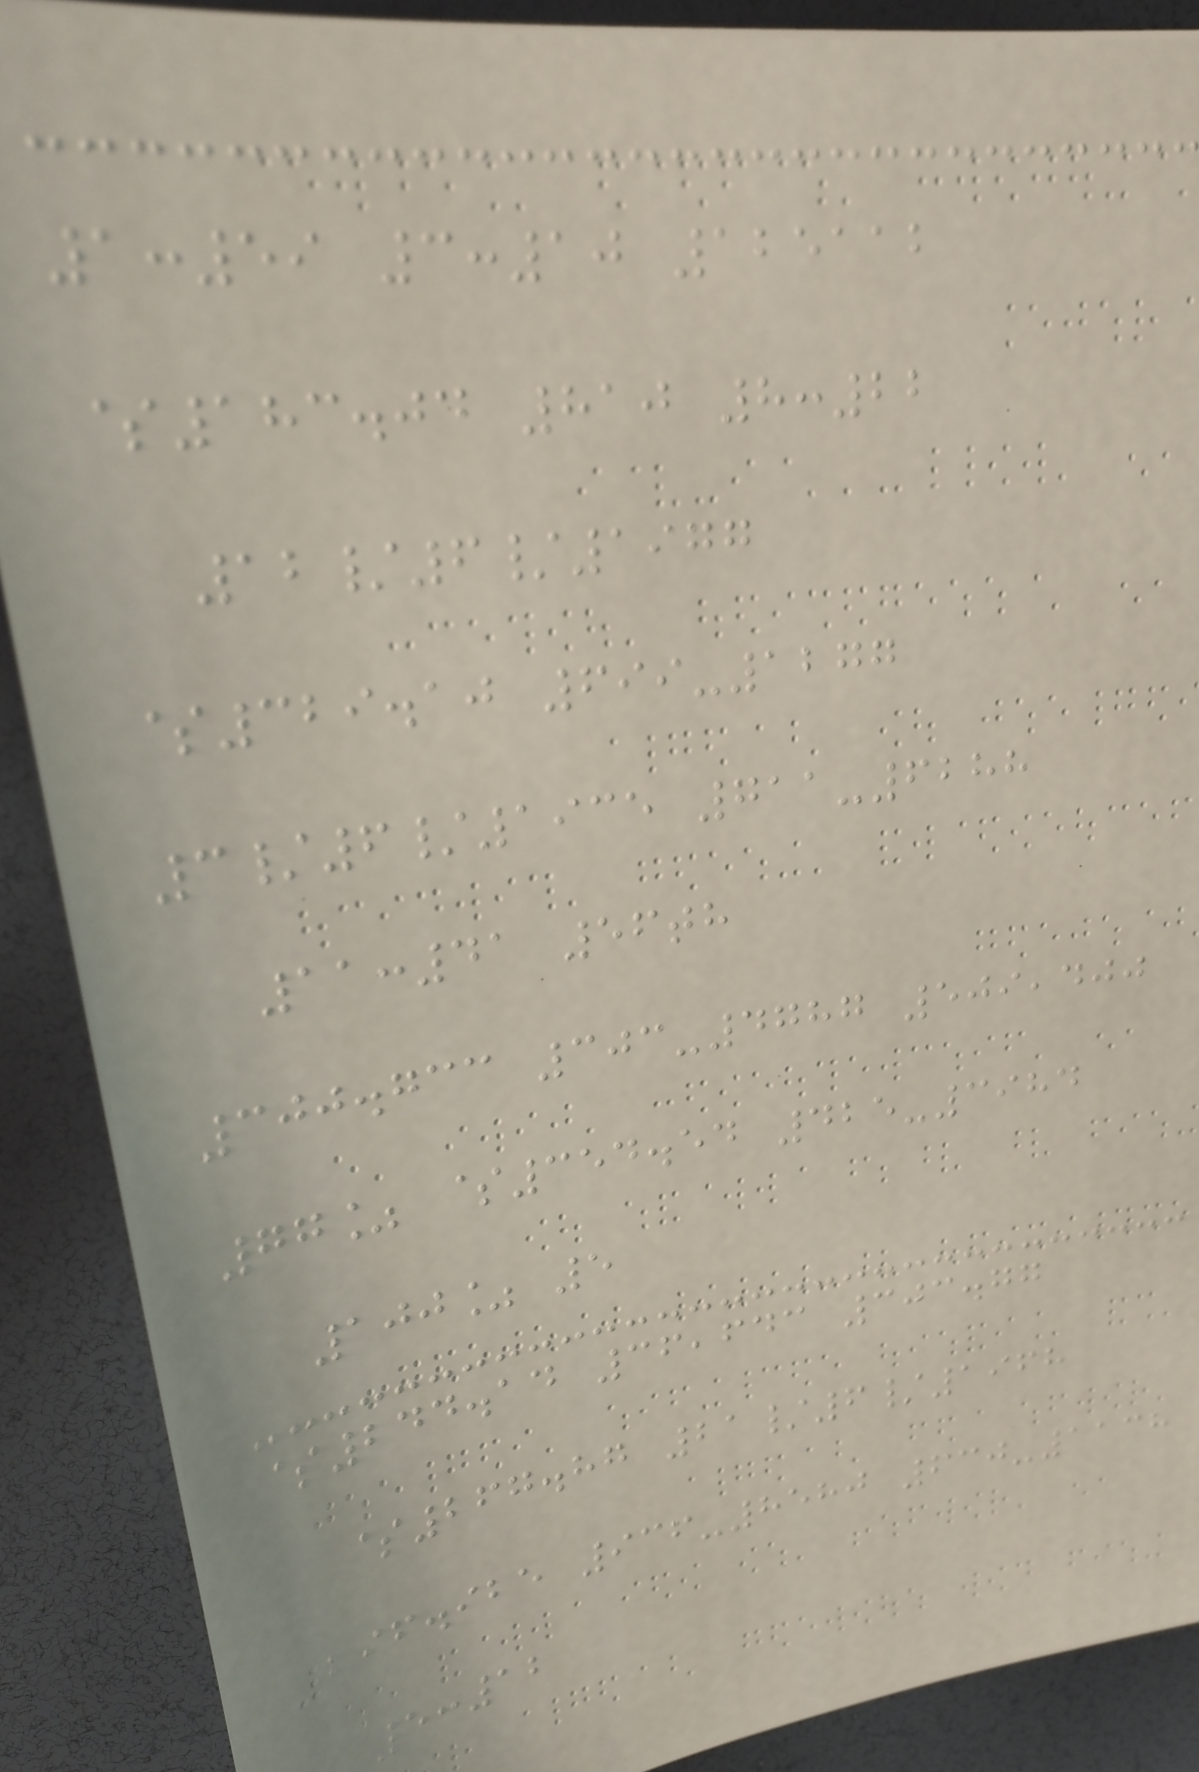1:59 3:10 125112
$183.04 810 8:22
12/6/1977
$329.10 699-1277
3/6/1935 711-6288
11:41 56th
300.733 303-4787 509,400
77% $354.54 425-3984
100% 5
$244.14 36,643 303.77
$267.87 21/6/1968
296.925 936-8580 630-1138
5:12
